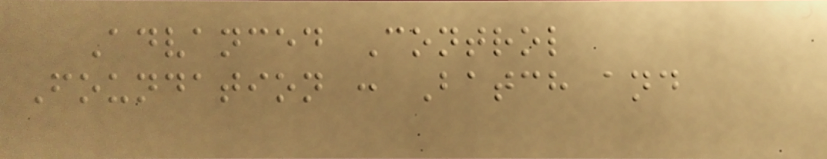Advanced Control
Foundation : Batch and
